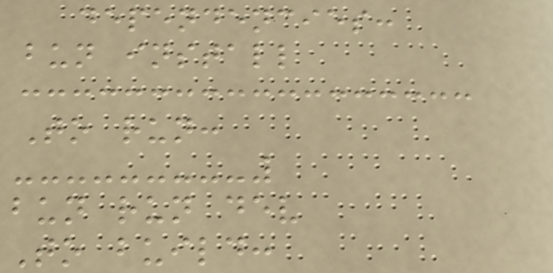dependencies:
bun install
To run:
bun run dev
To build:
